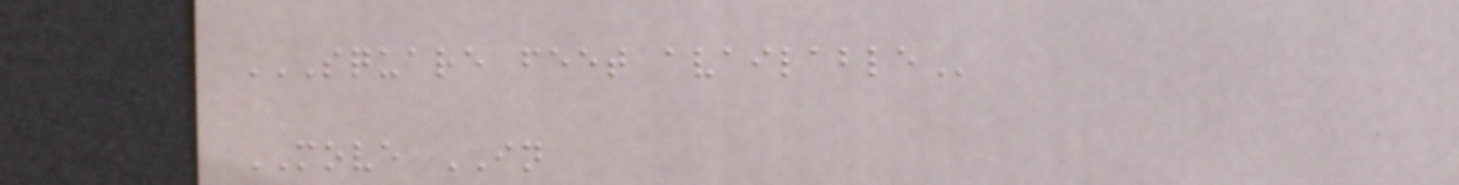SQUARE FEET AVAILABLE
MOVE IN
